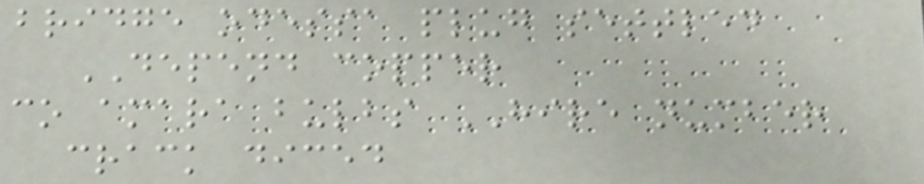bridge odessa plug settled
DEPEND copper
co amara bulbs HIRE number
crack diced
